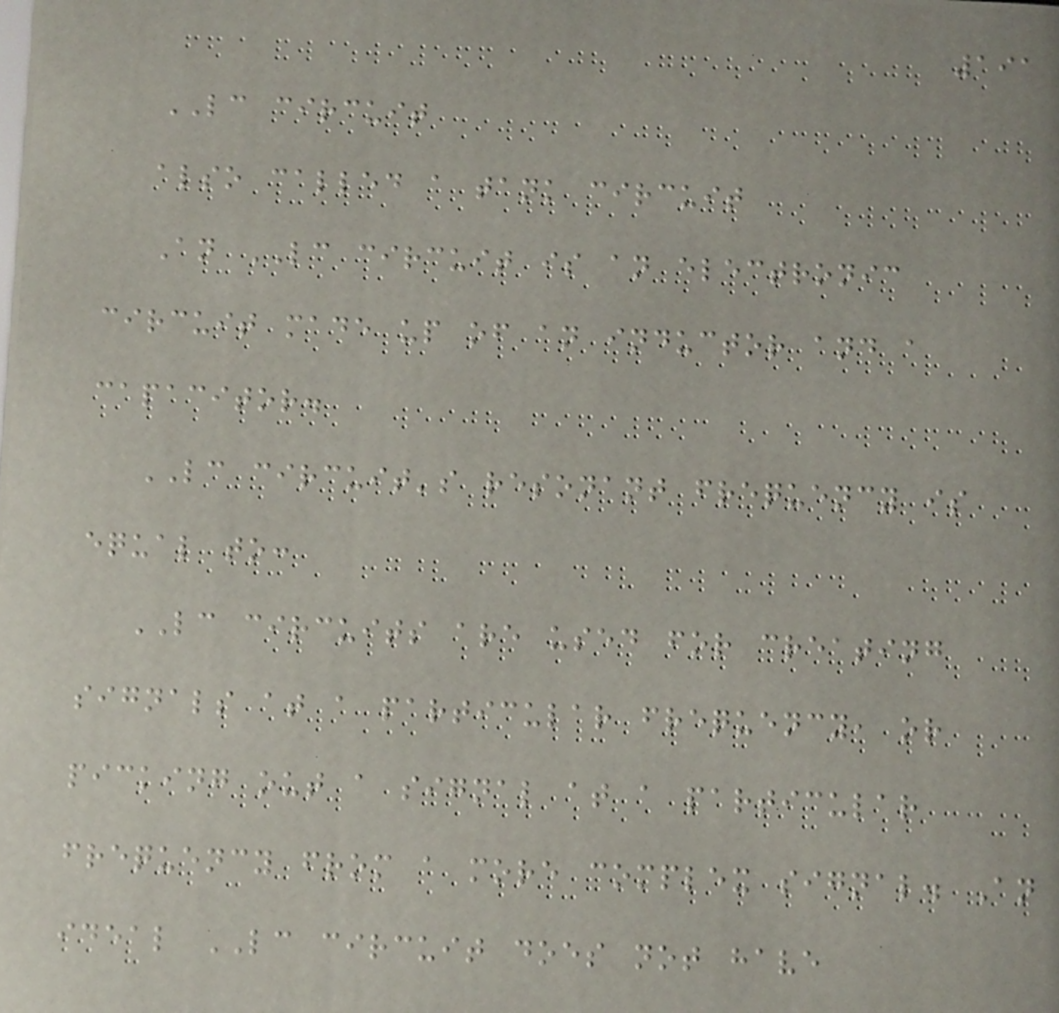191
LC circuit
also called a tank circuit
An LC circuit is an electronic
circuit made up of an inductor and a
capacitor.
LC circuit's resonant frequency is
equal to:
LC circuits are used for creating
signals at a particular frequency, or
picking out a signal at a particular
frequency from a more complex signal. An
ideal LC circuit does not have
